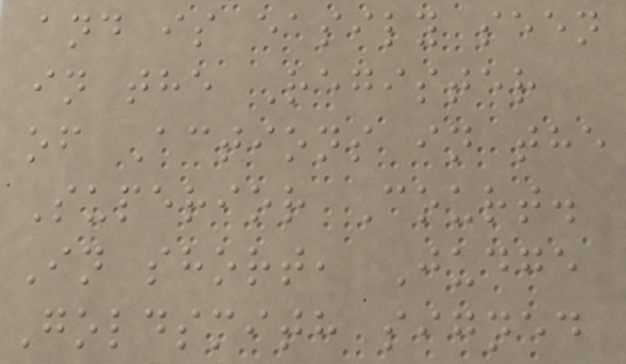and is easily seen
in the Register
of Actions in the
Superior Court.
In short, Judge
Goldsmith signed
